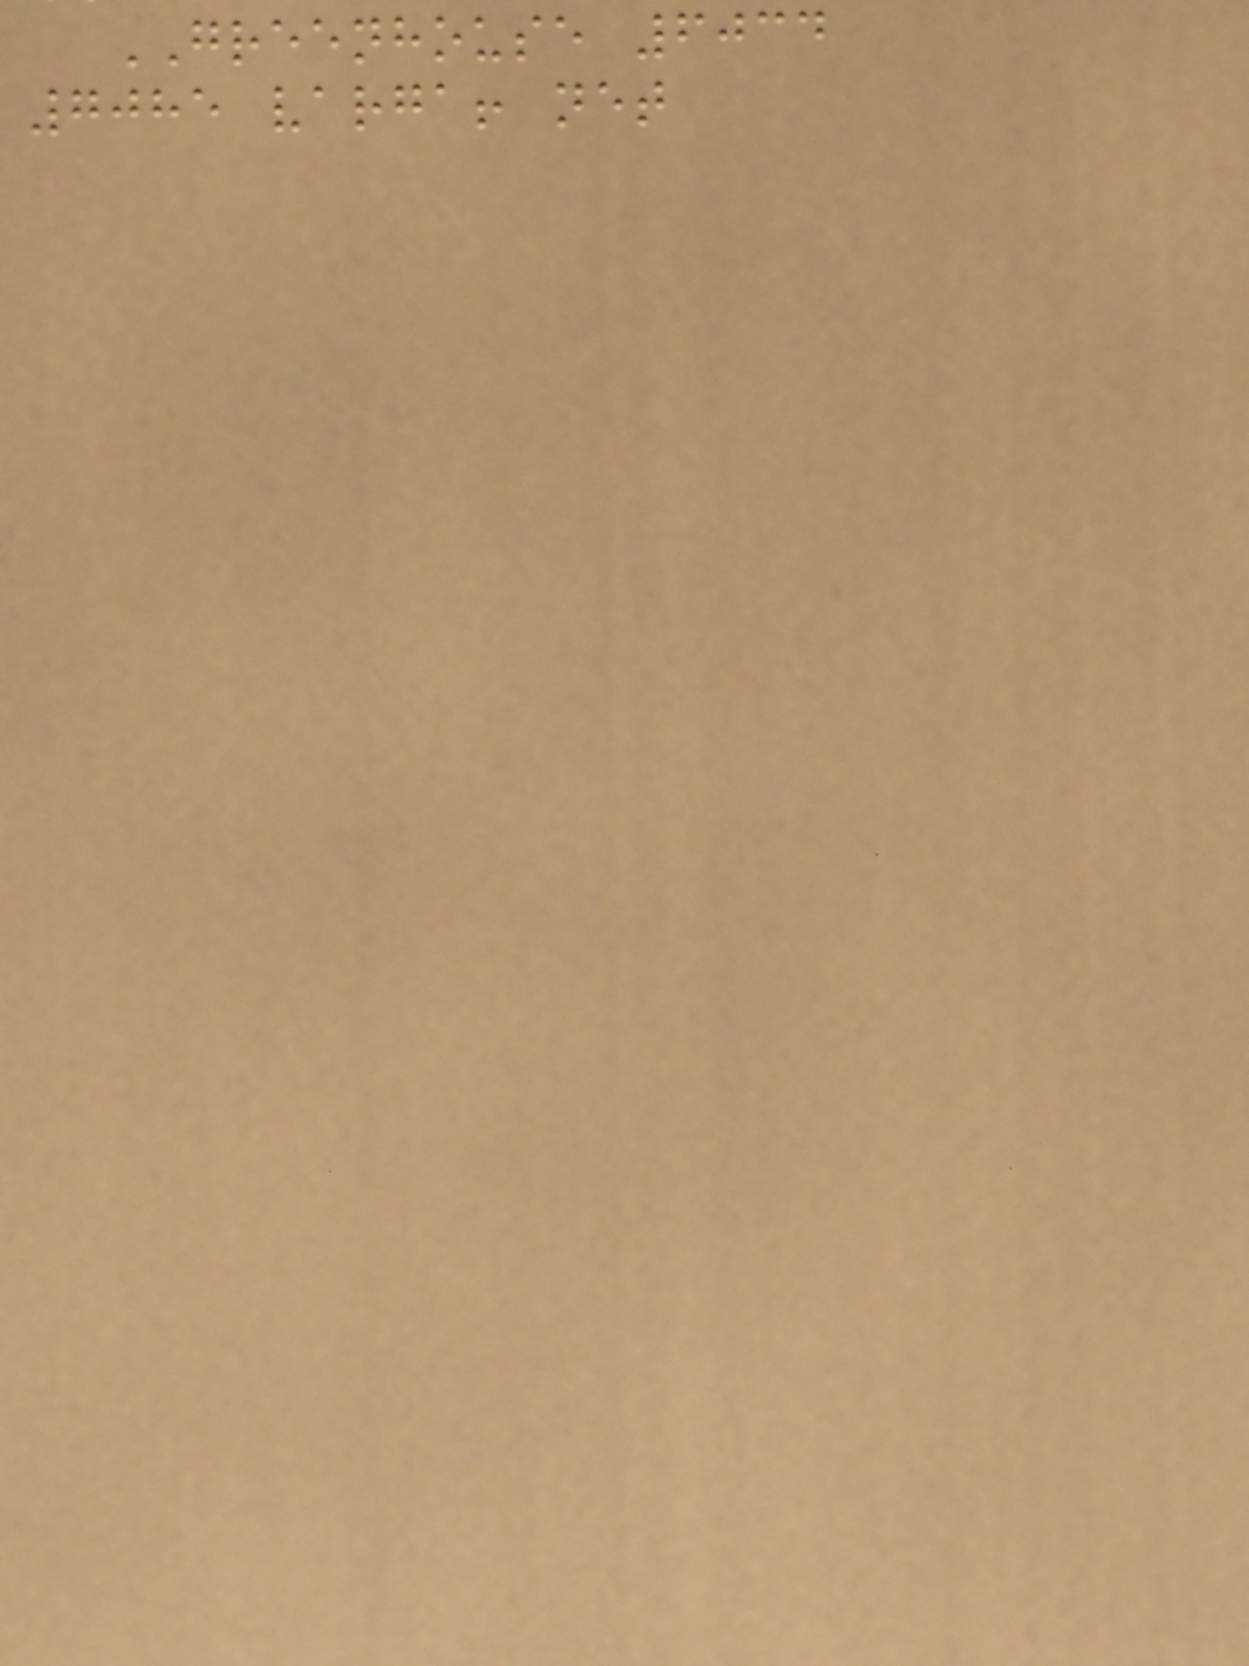GREENHOUSE 6034
7085 varga! net
